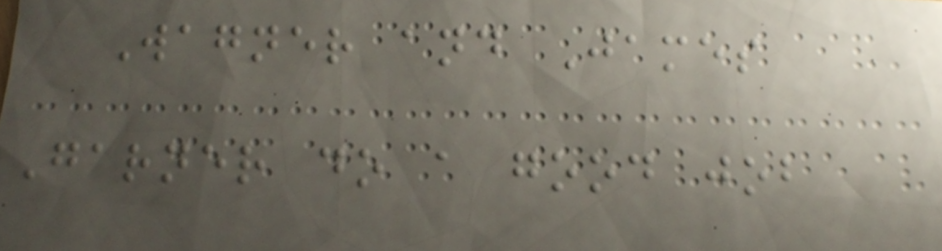Wagner and James
Garner do a good job
